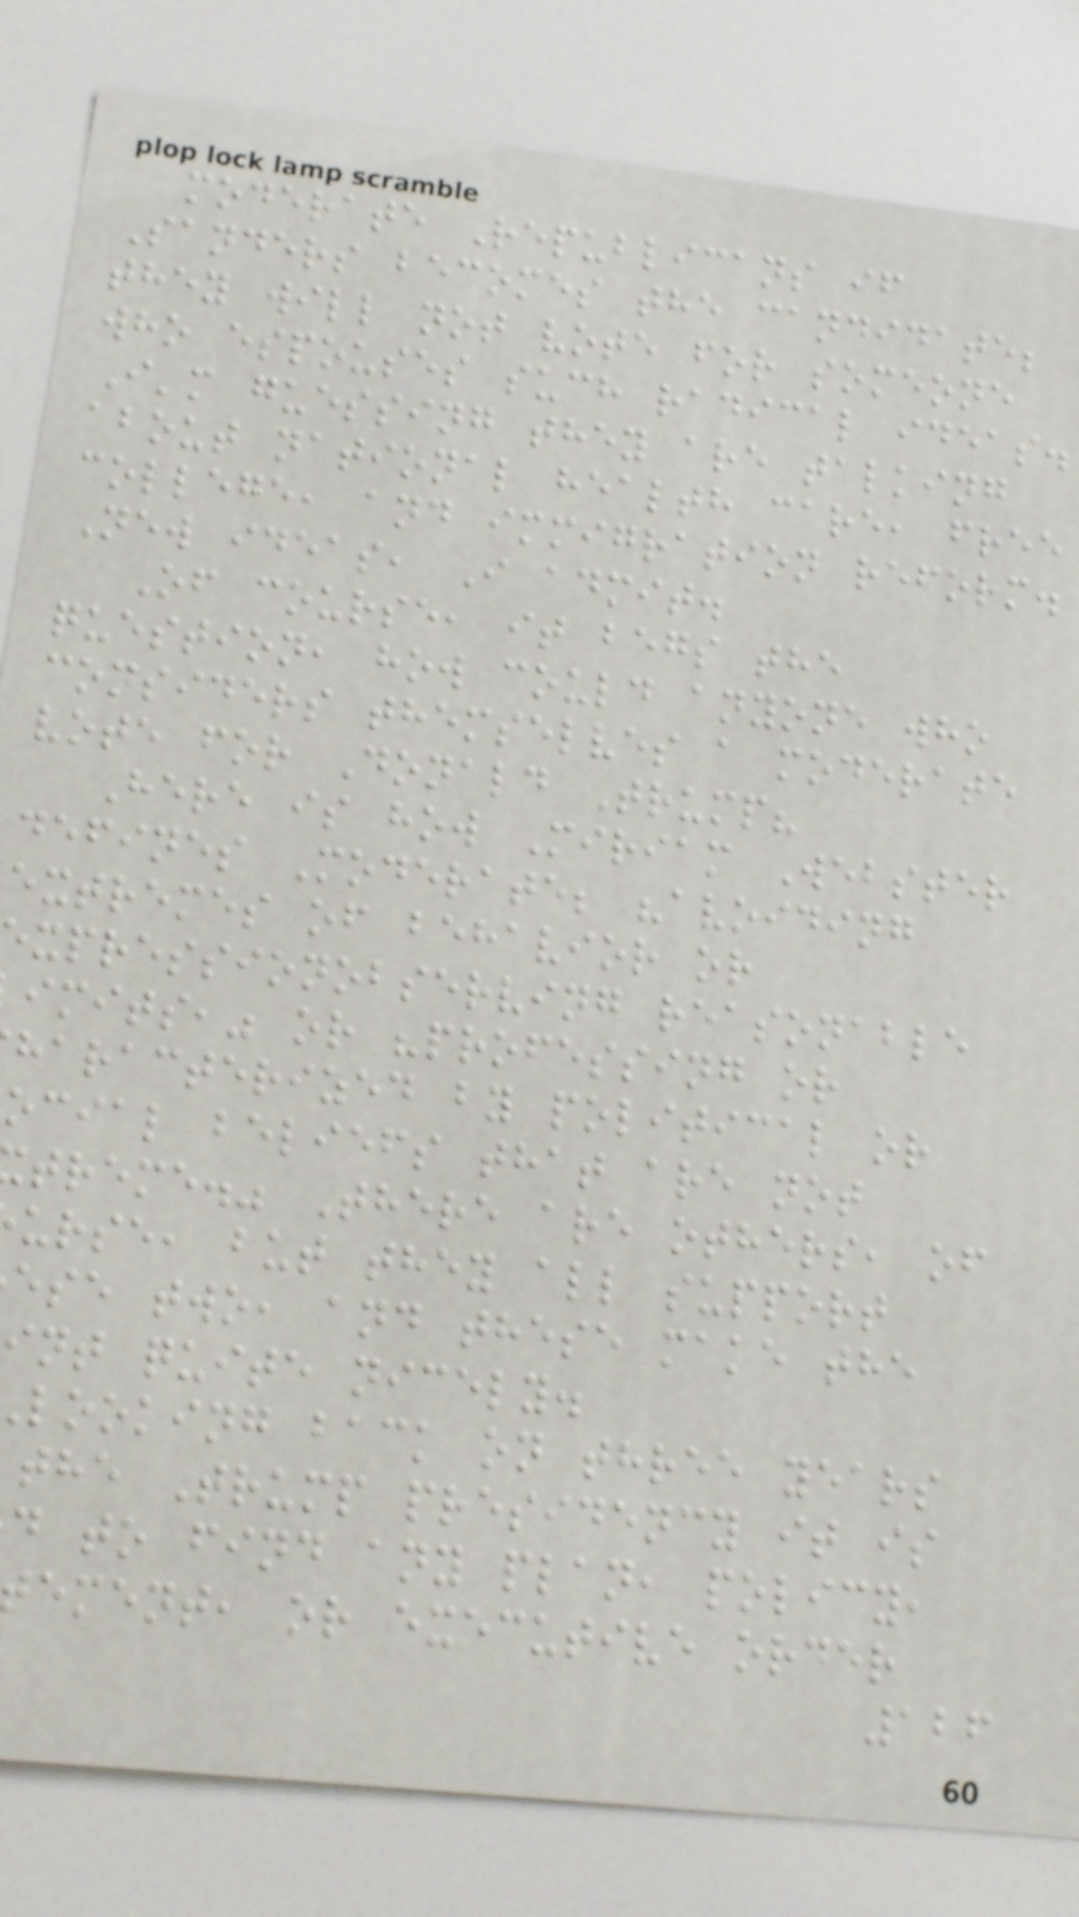moderate Republicans if
Sanders becomes the candidate;
they will not vote for someone
who espouses such radical ideas.
I'm guessing they are talking
about national health care, free
college, and immigration reform.
New ideas, I admit.
Of course, it begs the
question, how could anyone who
considers themselves a moderate
vote for Donald Trump?
Here is how Miriam Webster
defines Moderate; "avoiding
extremes of behavior or
xpressionobserving reasonable
imits," or "professing or
haracterized by political or
ocial beliefs that are not
treme." There are others, of
urse, but they all support
ese two, and these make the
int quite nicely.
looking back on three years
the Trump presidency it is
d to find any plan, policy,
ement, or executive order
126
